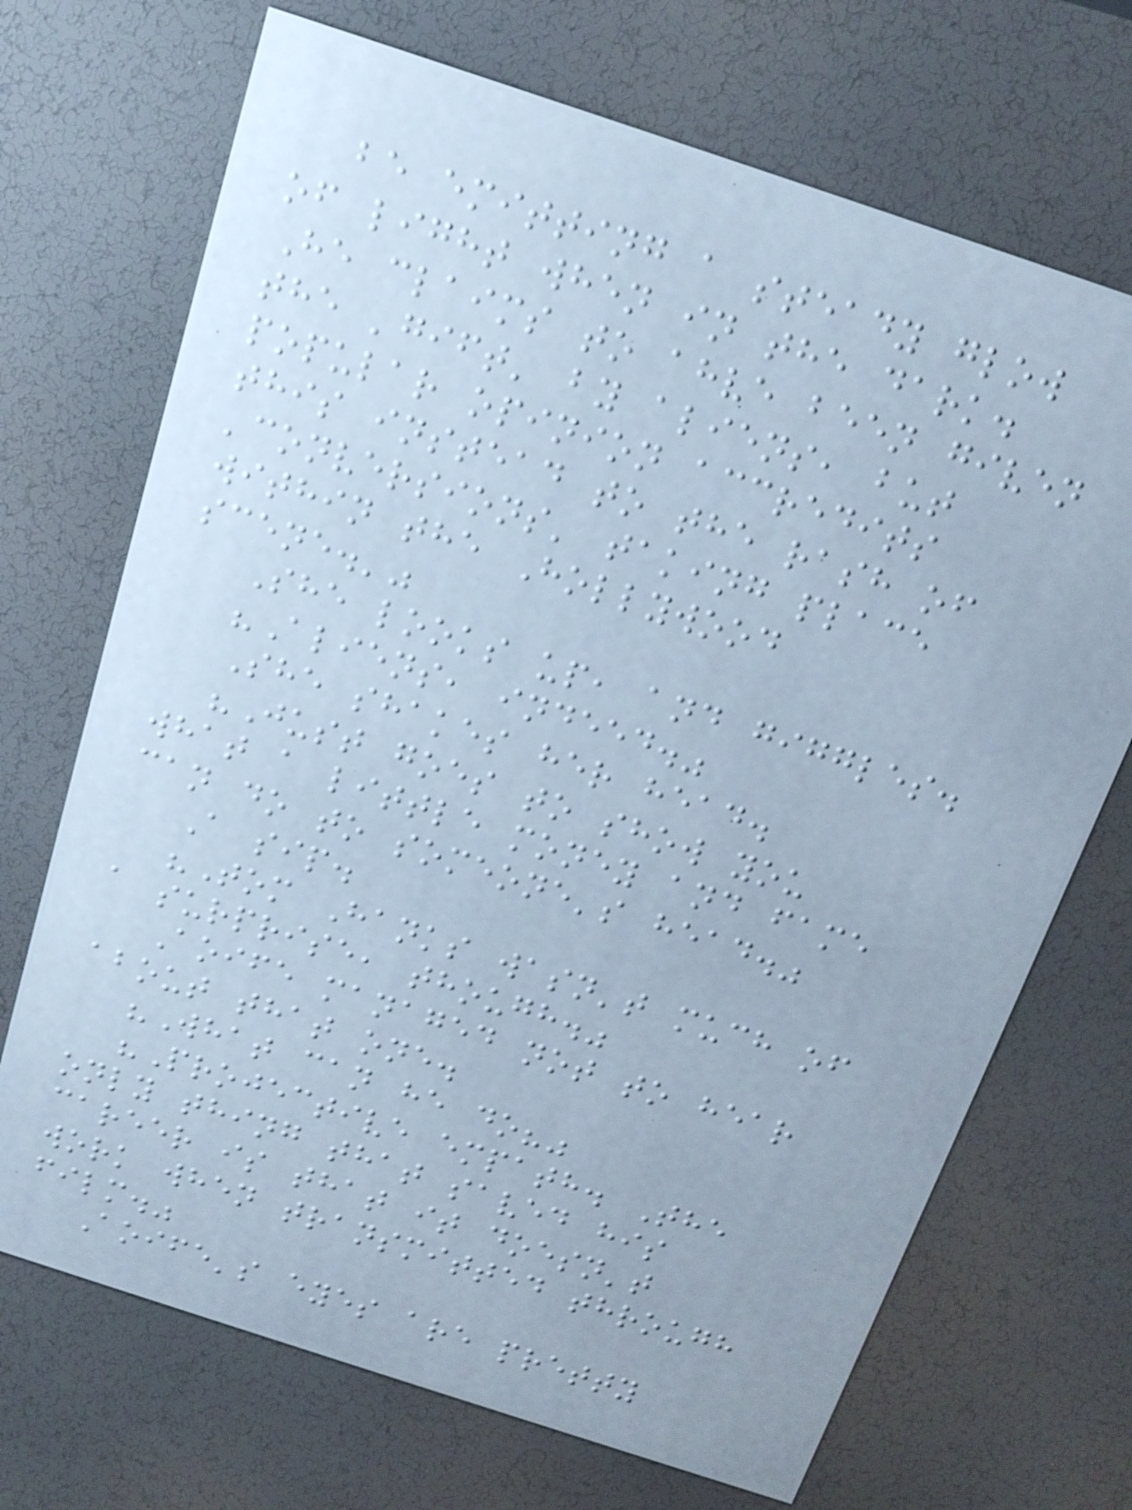be emitting a steady glow
of light when in the dark.
He claims to ahve been given
the 'gift' by aliens, but
popular opinion accredits
this instead to the rash of
'conversions' taking place
within the Hollywood
scene.'"
She looks up, and giggles.
"Aliens, indeed."
She shakes her head.
"Just goes to show you
what a little money and fame
can do to someone's head."
A sip.
"Tom Hanks wasn't much of
a surprise, though."
Aoife managed not to hear
about that one.
"What can he do?"
"Projective empath. The
only thing that saved his
career is that it doesn't
work when transmitted through
film."
Aoife's eyes are pretty
